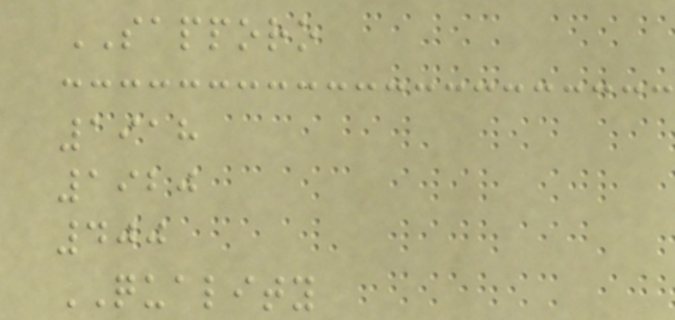SAPPORO
1918
1920
400
QUALITY
